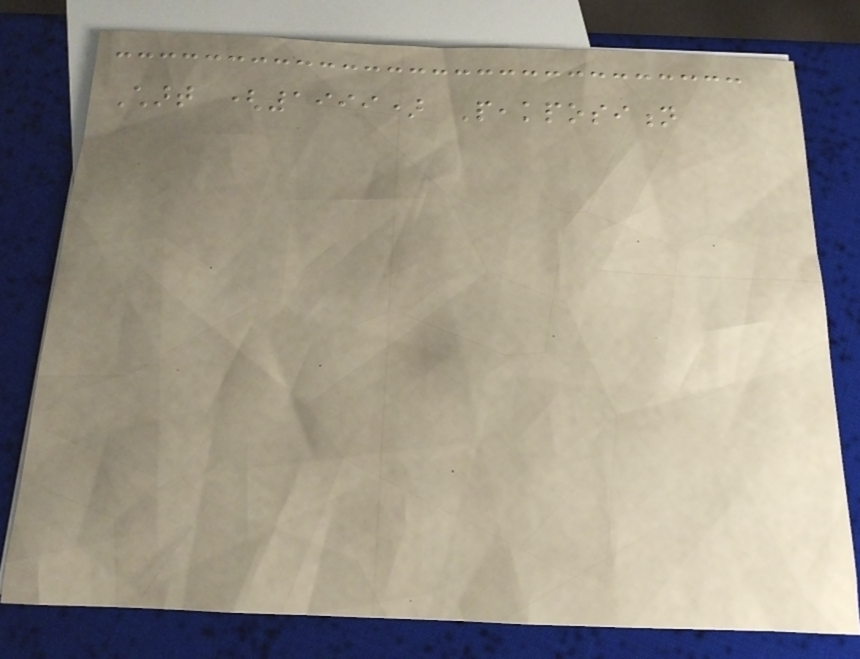Chart (1999) Peakposition
